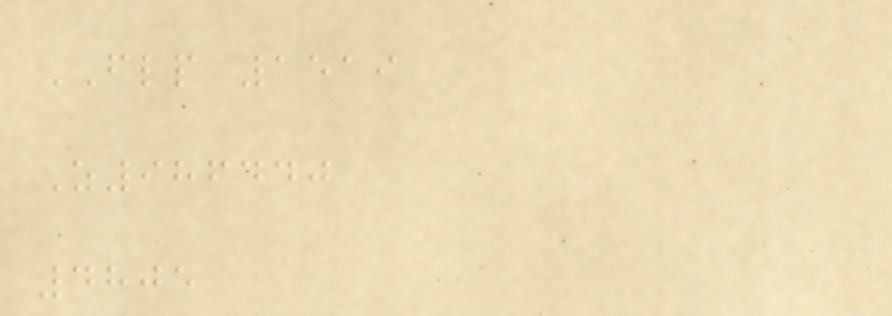FLP 1519
Z986440
4805
